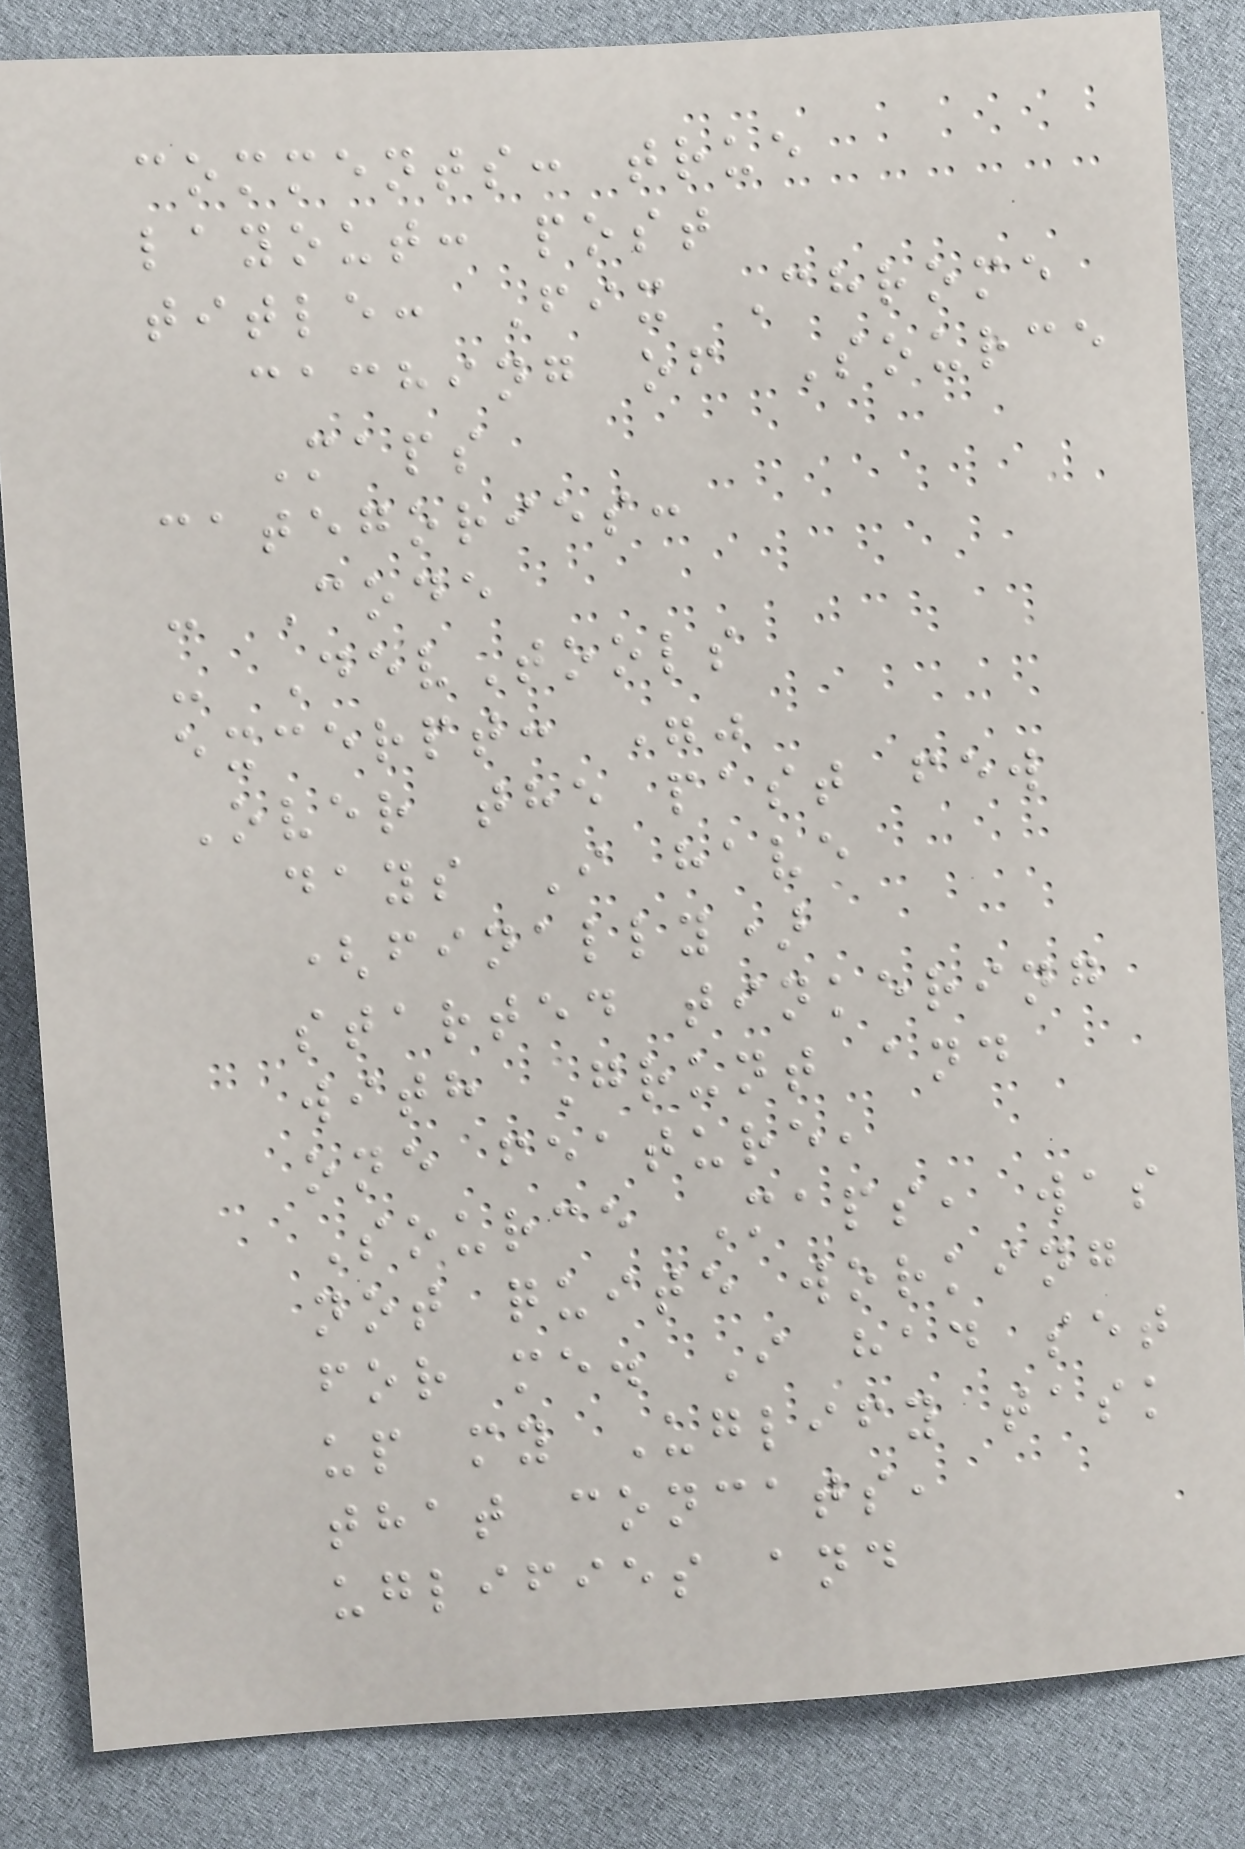comments: true
layout: post
title: Fix Chrome
caching of Source
Maps
categories:
- Code
- DevTools
excerpt: ""
Over the past few
days I have
(finally)
started tinkering
with Grunt and
one feature,
Source Maps, was
not quite working
for me. I had set
up my Uglify task
that concats,
uglifies and
